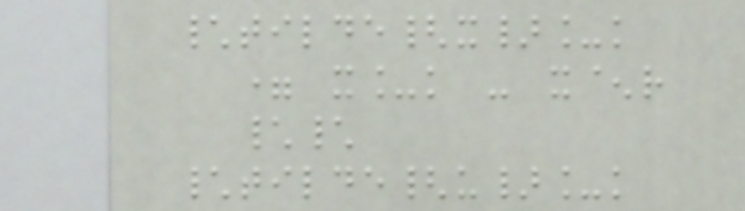\tilde{x}_k
= x_k - x^r
\\
\tilde{u}_k
